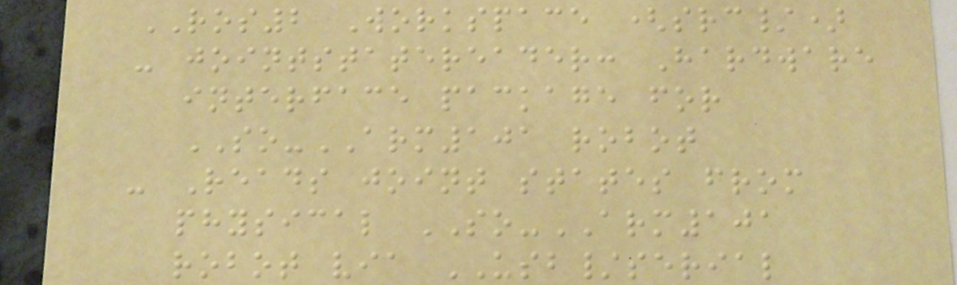ROS2 Workspace (src/)
- jointstatereader: Hardware
interface package for
SO-ARM101 robot
- Reads joint states from
physical SO-ARM101
robot via USB/serial
